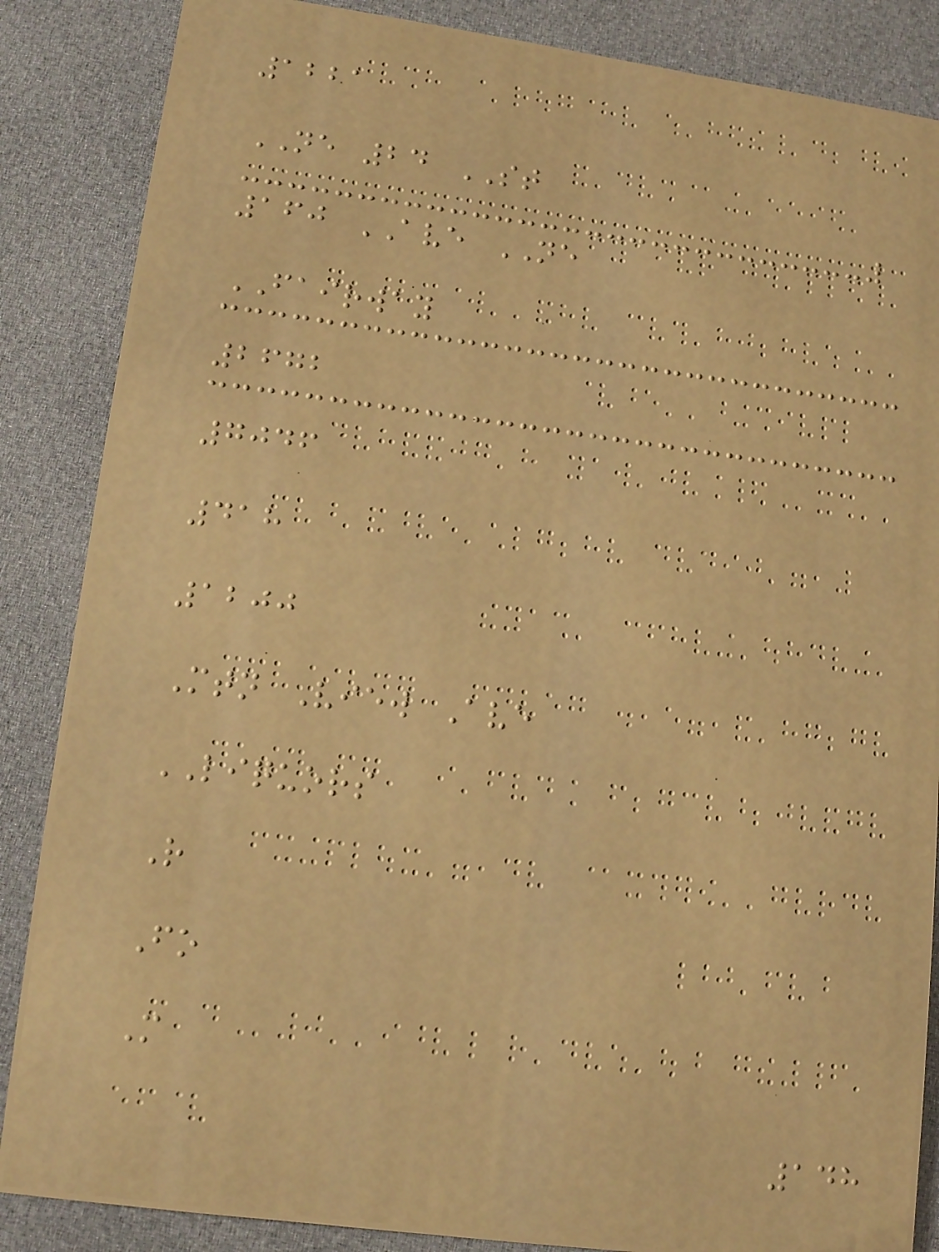1221
NE 24 ST
160 AVE NE
FAIRWAY
2672
7046
418
1200
Mtn View Ave
LIQUORS
R
Fo
M
148
